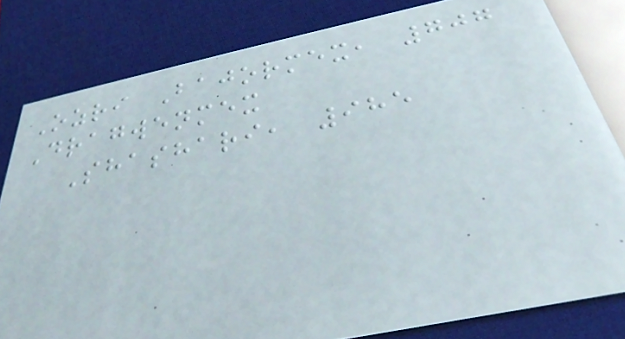Ozri Bajormex, 707
Dragwenmex
Shashari, 985
